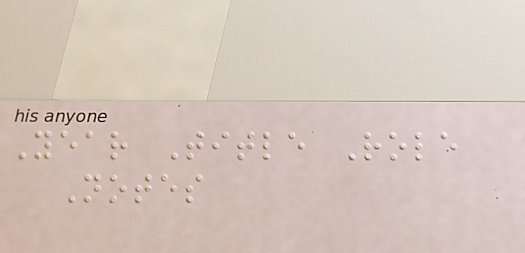Year Title Role
Notes
